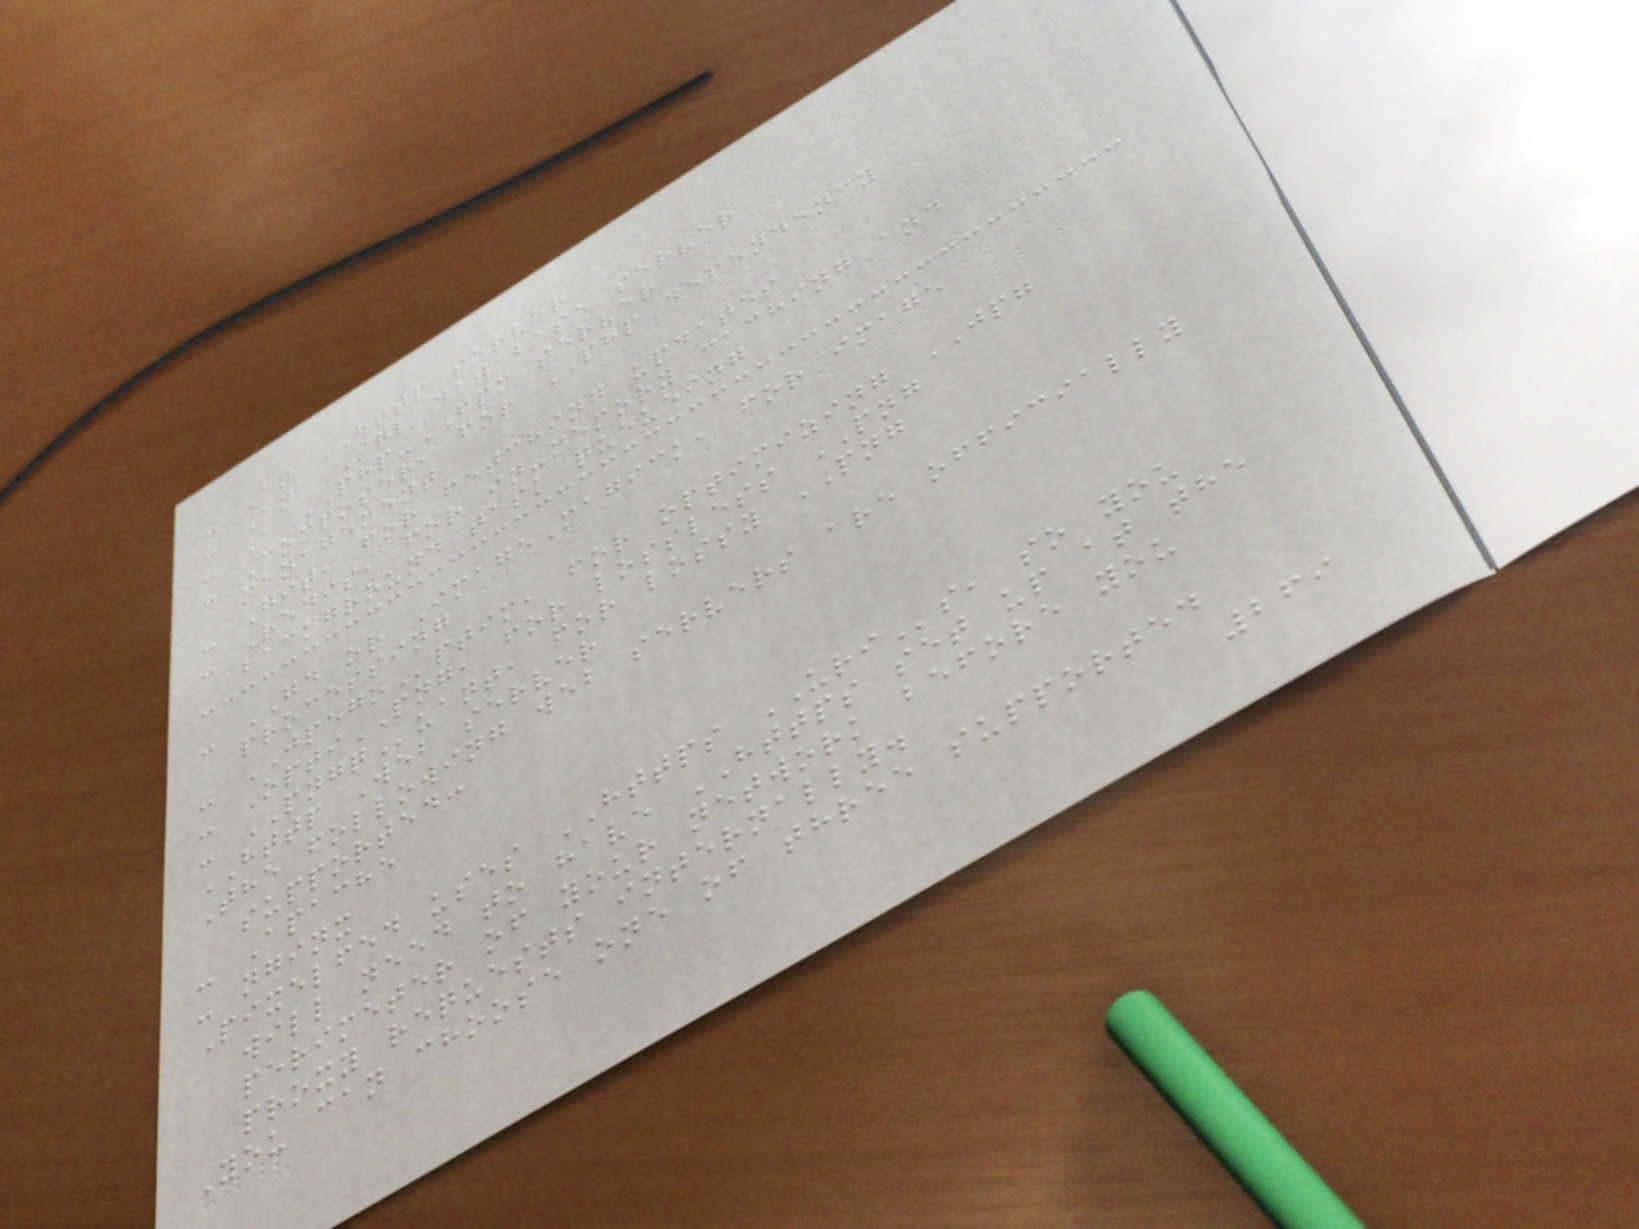- An HTTP server
- An SQL database server
- A PHP-FPM server
- Composer, for PHP dependency
management
- Git, for fetching updates
- Redis, for in-memory caching and
background task queueing
- GD or ImageMagick, for image
processing
- JPEGOptim, for optimizing JPG
- OptiPNG, for lossless PNG
- PNGQuant, for lossy PNG
HTTP Web server
The following web servers are officially
supported:
- Apache
- nginx
Pixelfed uses HTTPS URIs, so you
will need to have HTTPS set up at the
perimeter of your network before you
proxy requests internally.
You can choose one of three supported
269
